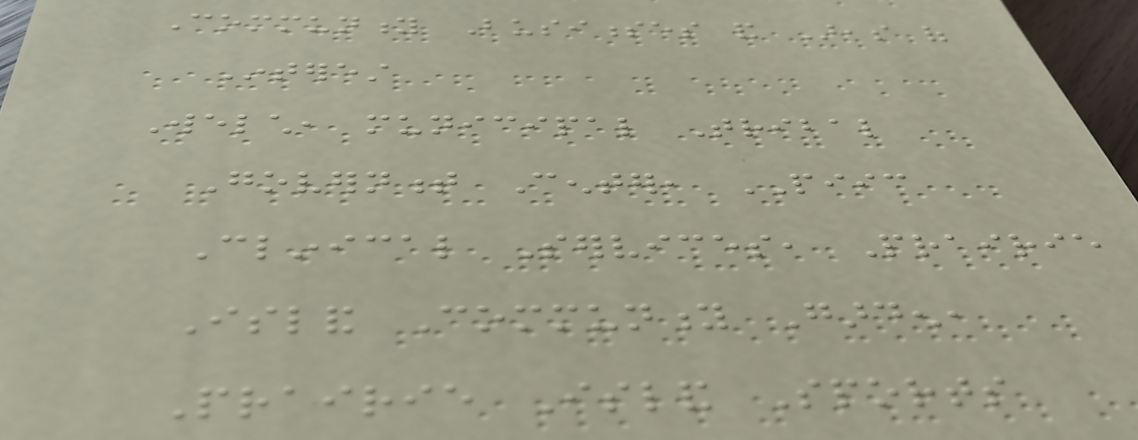Community Businesses and Areas of
Interest
Welch, municipal Tribal
Government Center, PIIC
Clinical Services, Prairie
Island Community Garden,
Prairie Island Sports
